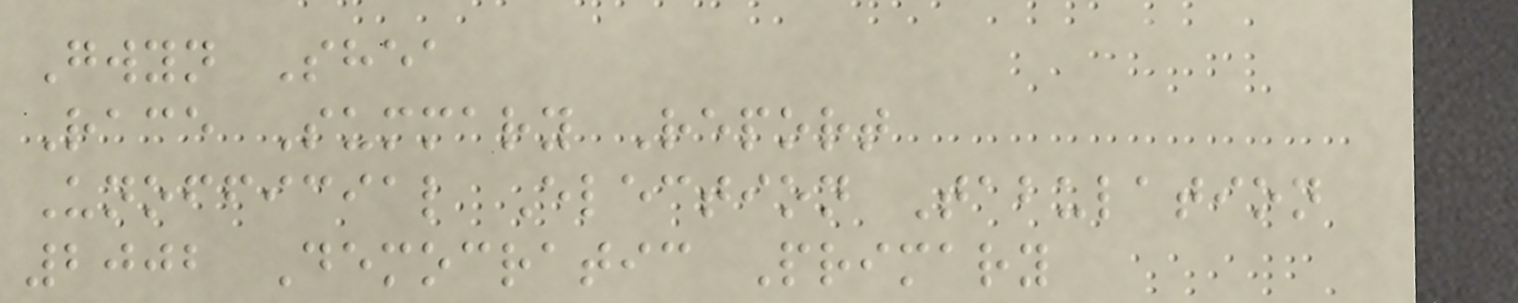Gwyn Shea
Race Summary Report
Unofficial Election Tabulation
2002 Democratic Primary
